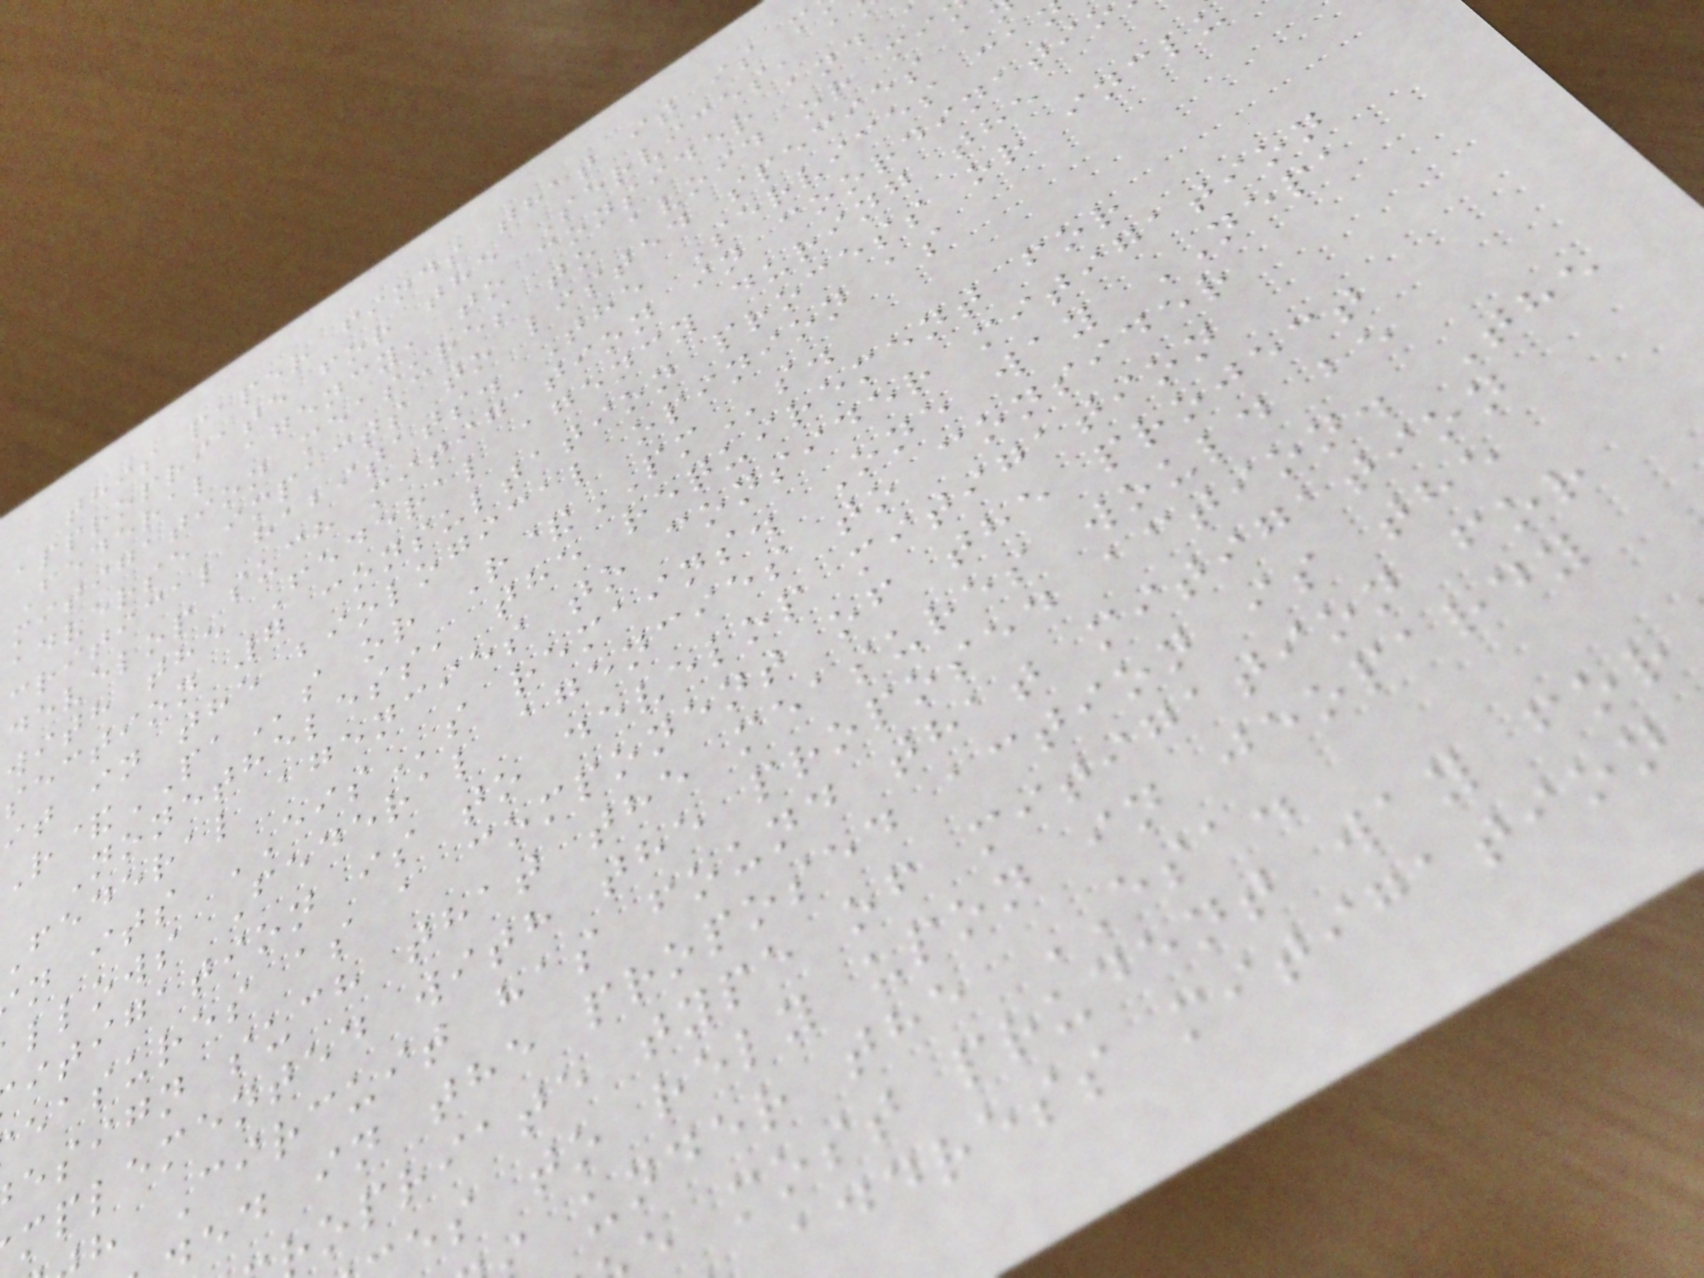this paper finds that it is m
appropriate for the Services, a
Federal agency, to consider and
mitigation measures to avoid or mi
adverse impacts to listed species a
critical habitats. The Services ca
develop such mitigation in coordinati
with the Federal agency during the
section 7 consultation process or inclu
it in the biological opinion as
R&PAs or R&PMs.
Nonetheless, the requirement for
federal agencies to consider mitigation
n its EISs remains. One way NEPA
llows Federal agencies to consider
itigation is to develop mitigation
easures as a component of the project
esign such that the measures would be
mplemented with the proposed action. The
h Circuit has found that mitigation
ed in the proposed action is the
opriate type of mitigation for
es to rely upon in jeopardy
under the ESA.
most prudent way for
address mitigation
